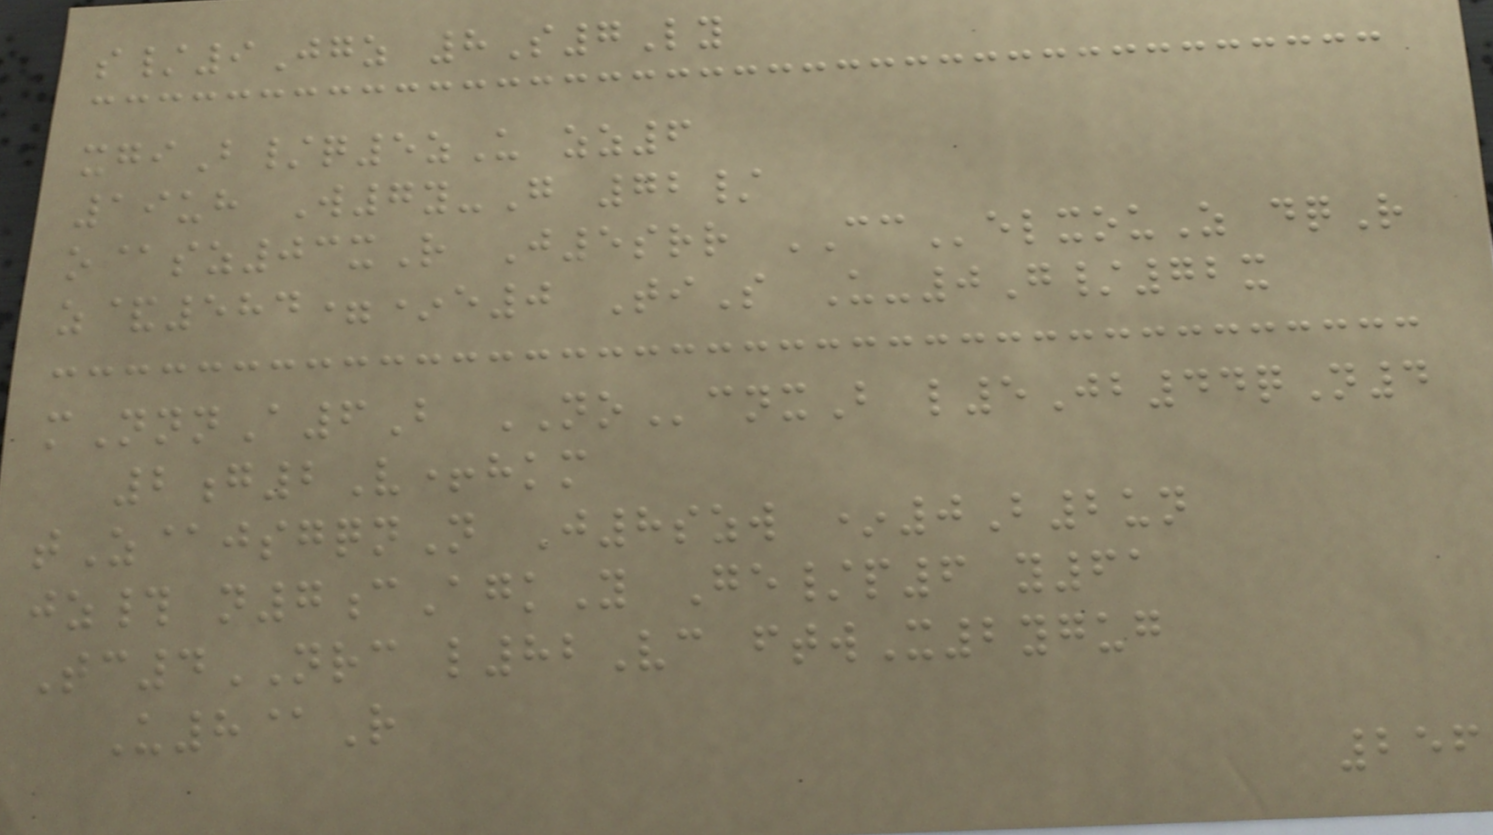s/9Jgz 8S7Ly
xgiB/q5zU zz6
19uh W7y-G 72/
o@sz03xR J5srr CCelxouZ dqR
z&584=*e0 TiS U-0G/72x
mNnnA6B NOcnxB l5Jb44qN4
2g2V+hkm
tZ@jsgqnN J8szw *0B2un
jz# n7cAgkY Ge/p6 y61
Tc4NRC l82Vc ftwX2ygug
U8@R
256
